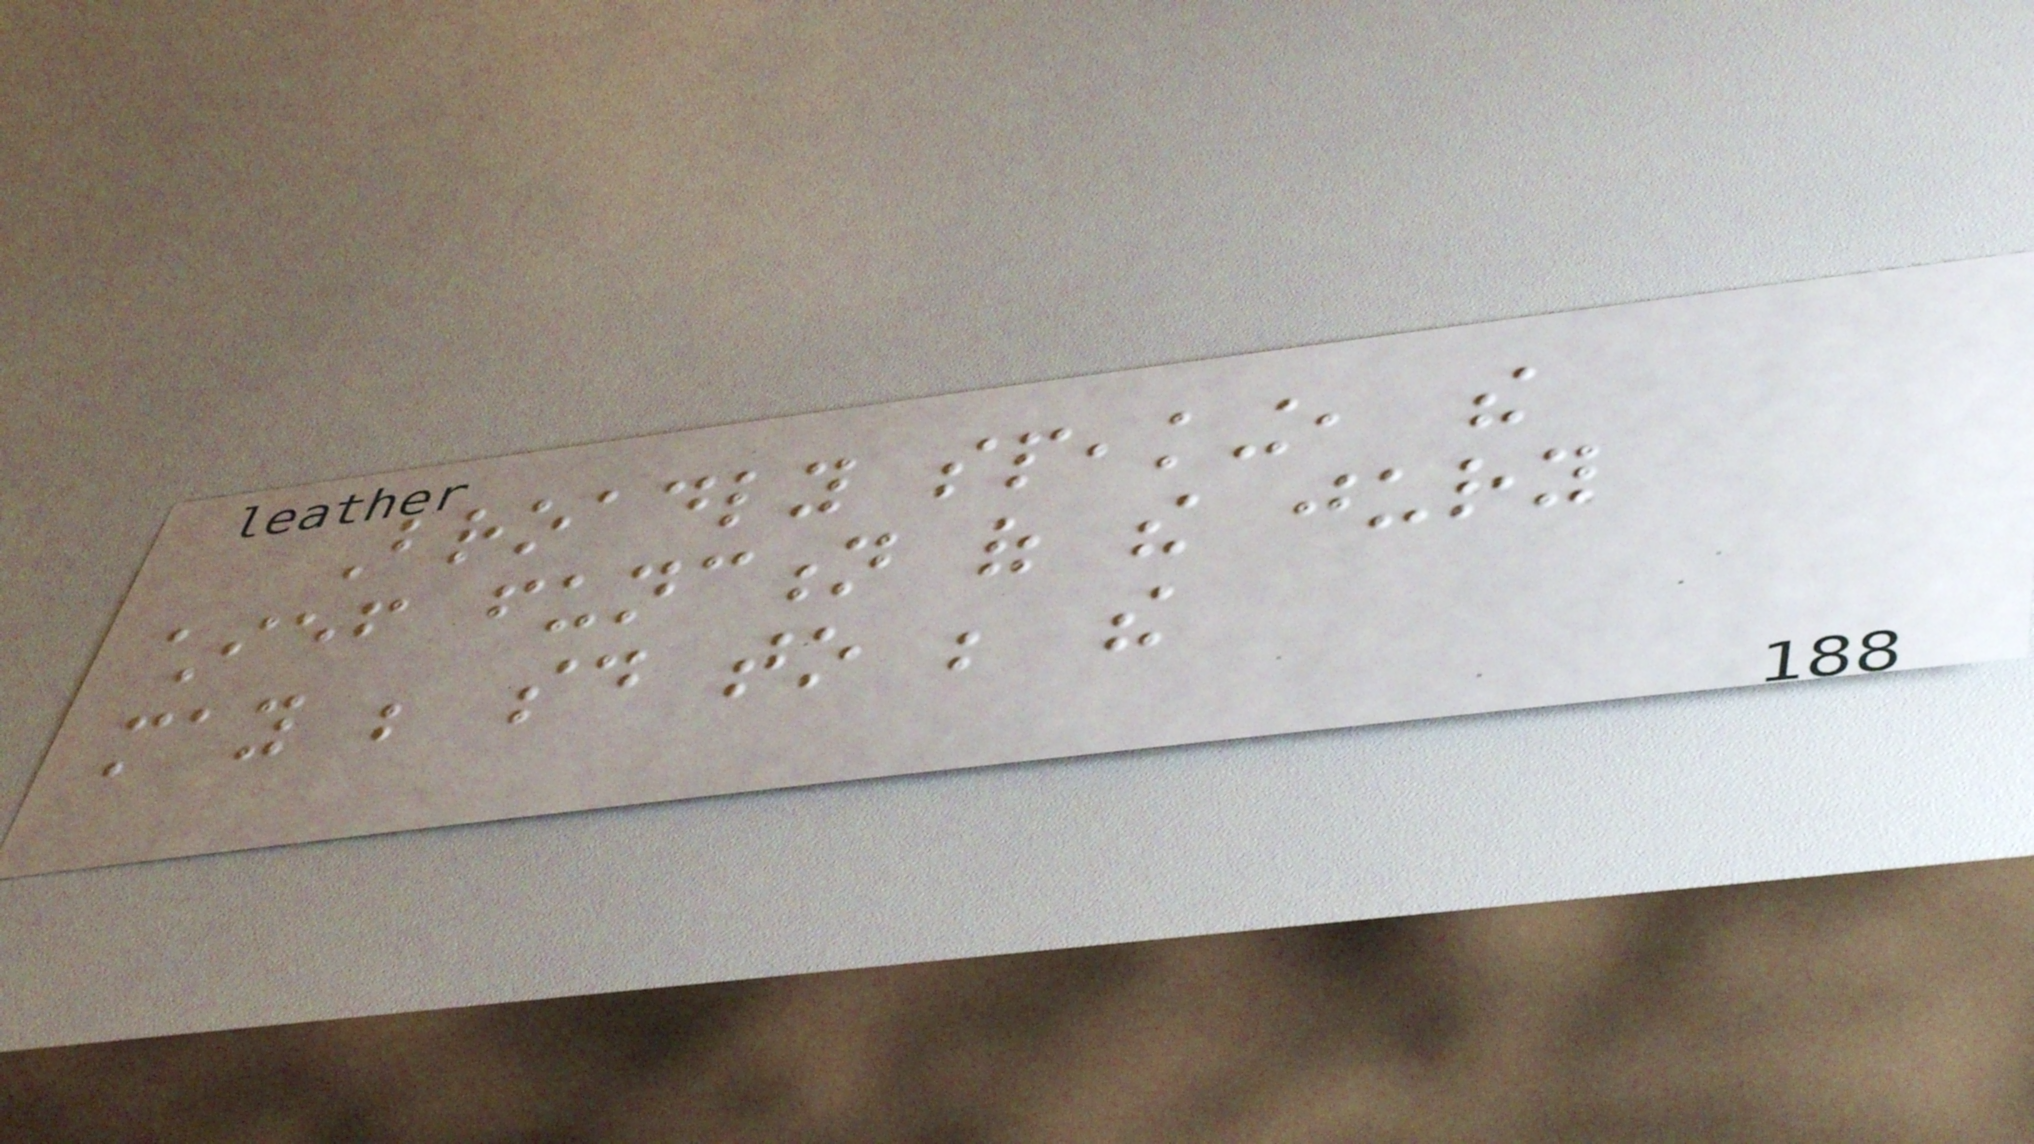Broadly speaking, the
chief function of the jury
may be said to be the
